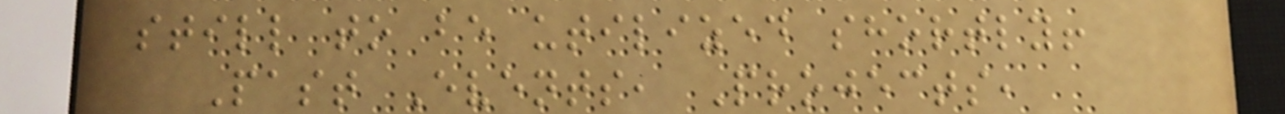still to be utilized shortly!
Past Events, Projects,
